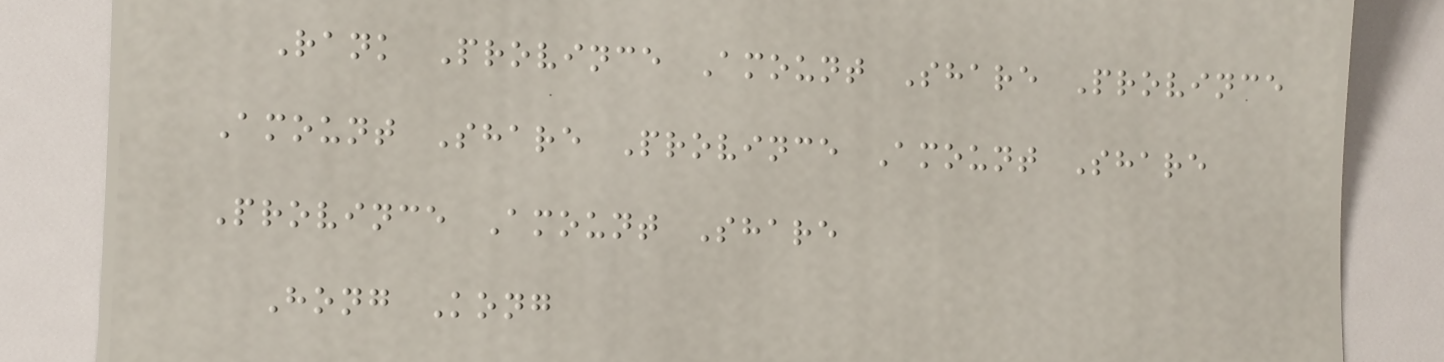Rank Province Amount Share Province
Amount Share Province Amount Share
Province Amount Share
Hong Kong
